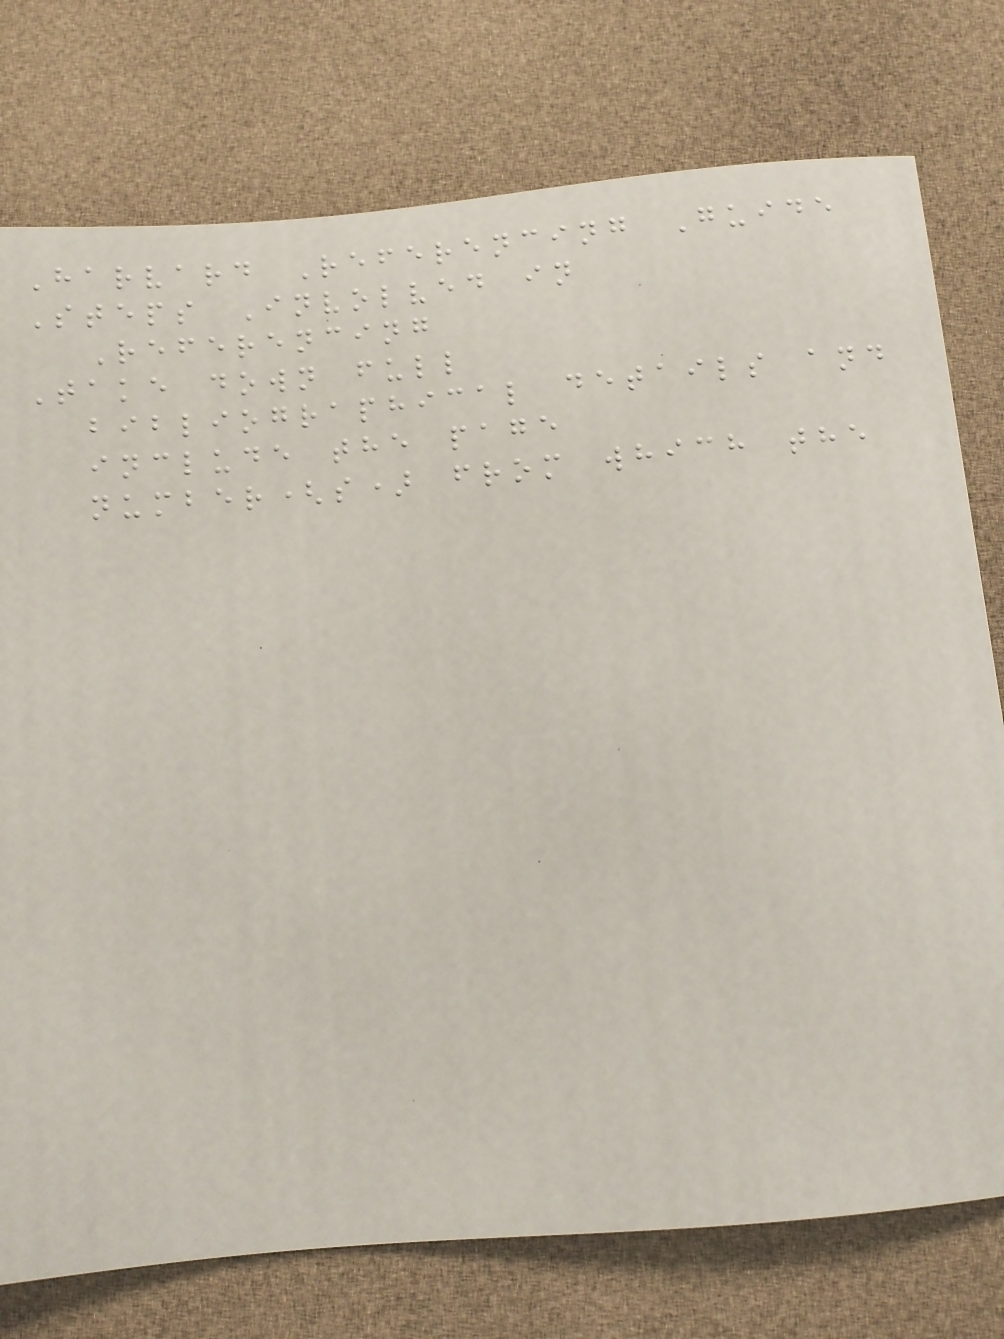Harvard Referencing Guide
Steps Involved in
Referencing
Take down full
bibliographical details and
include the page
number(s) from which the
